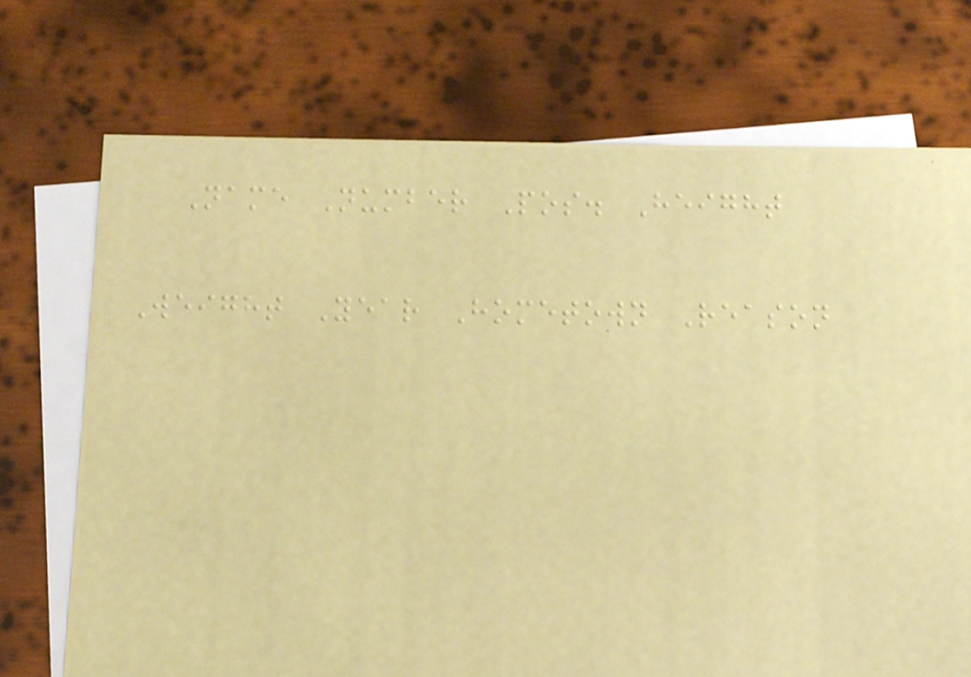Name Number Pos. Height
Weight Year Hometown Reason
